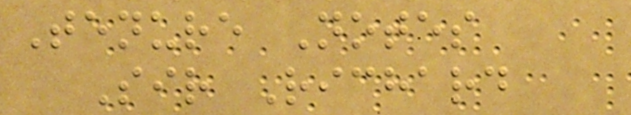Tenure Notes
Sir Richard
